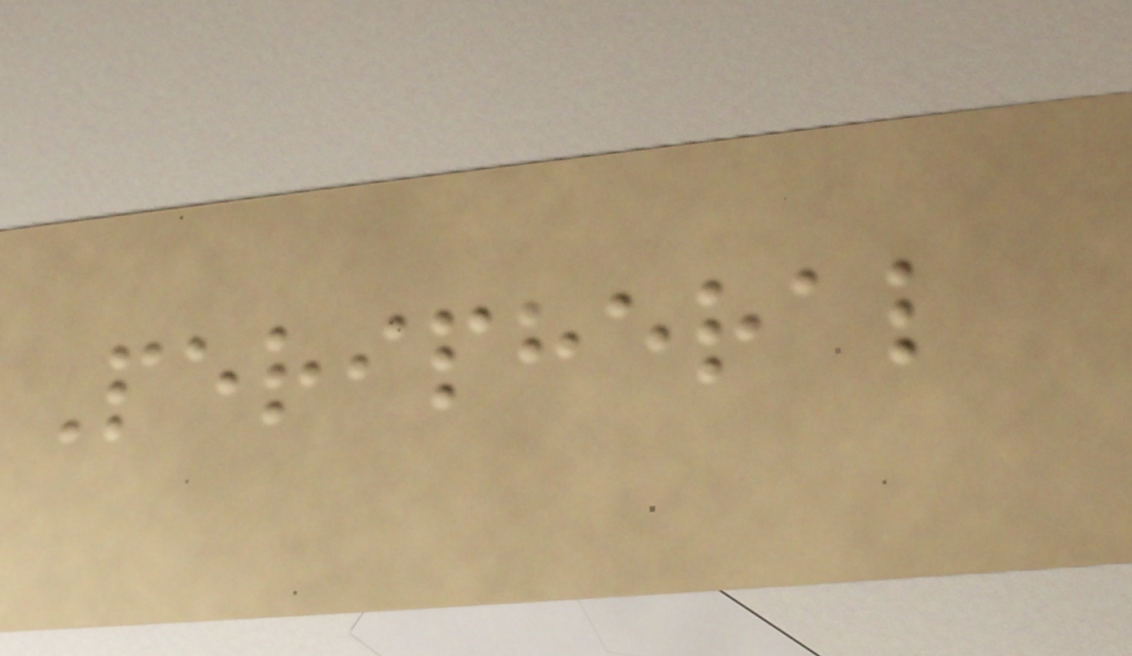Peripheral
